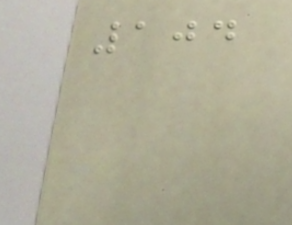104
